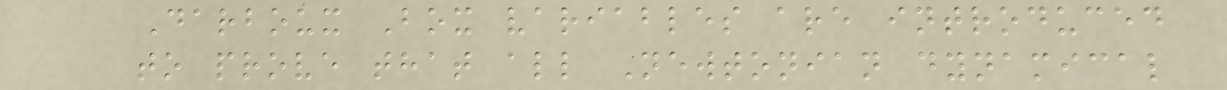Darboux Box variables are introduced
to prove that all Newtonian dynamical
